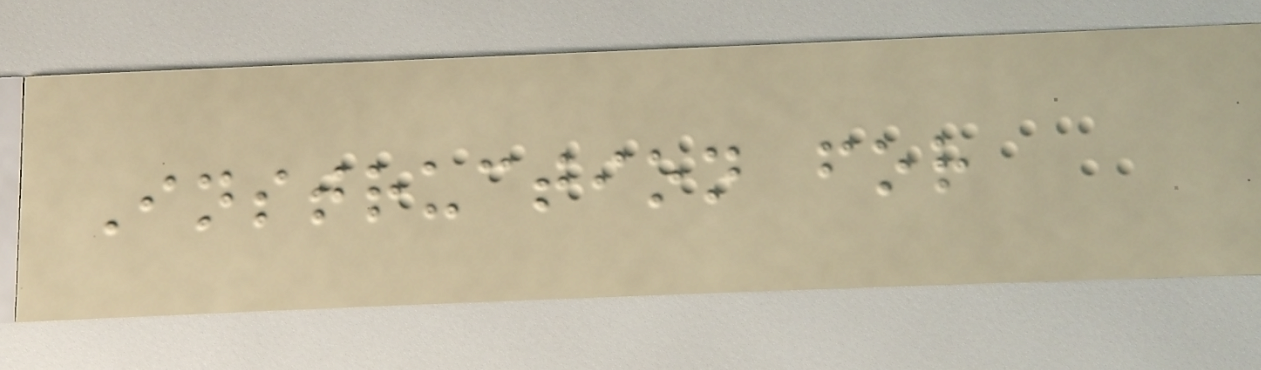Instruction for
